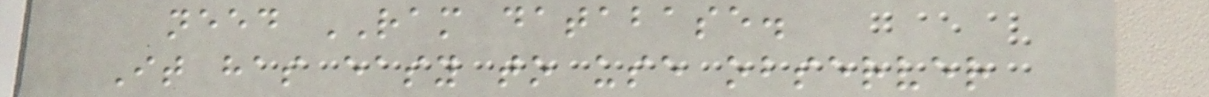need RAM database.
It has easy to use observer
